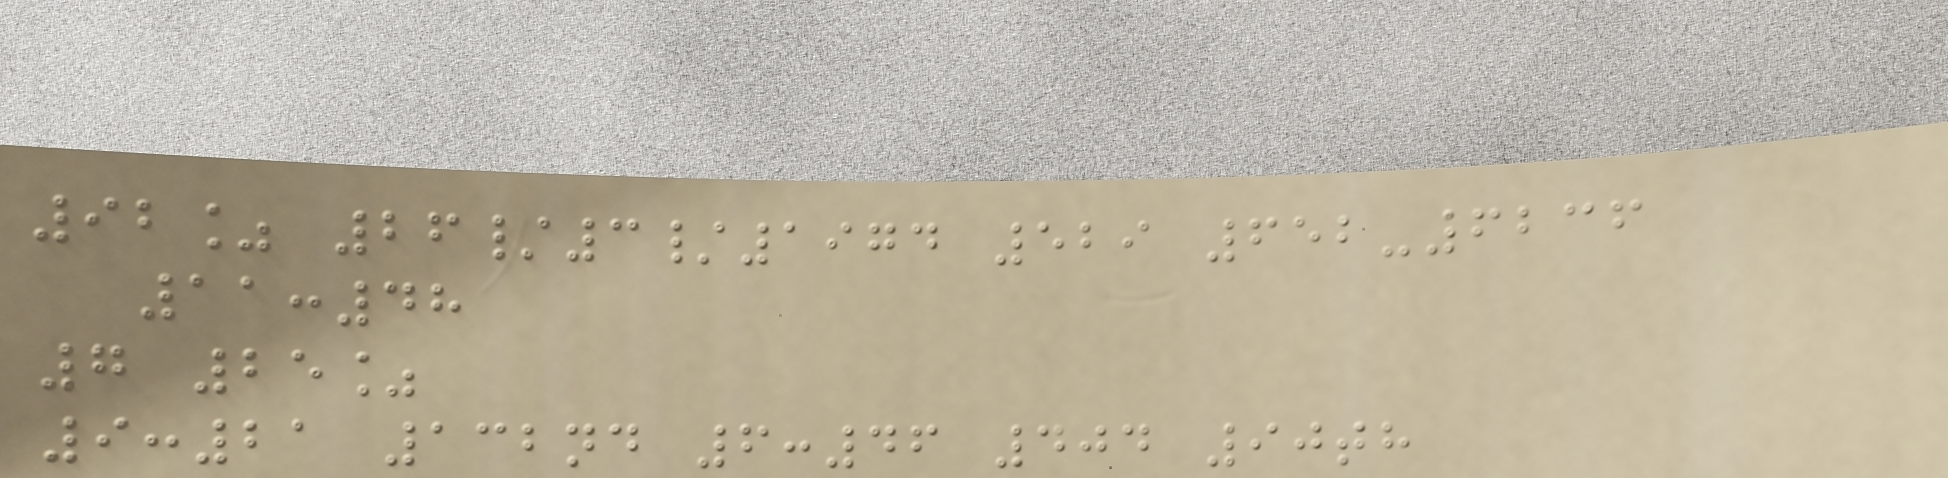92% 26/3/1974 529 652-6236
11:48
7 25%
9:21 132nd 6:46 404 90th
